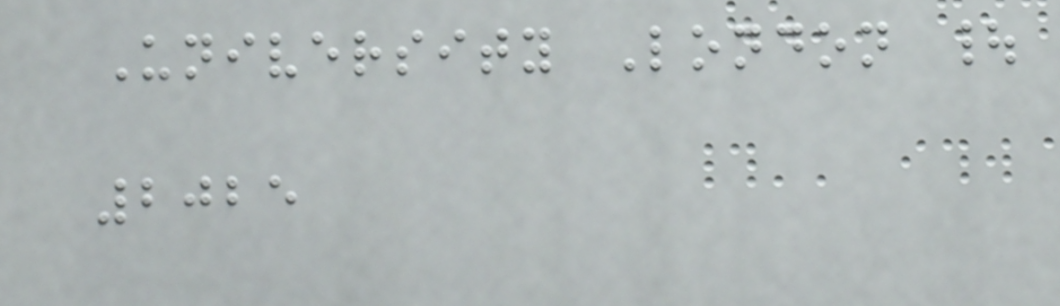University London |
2025
